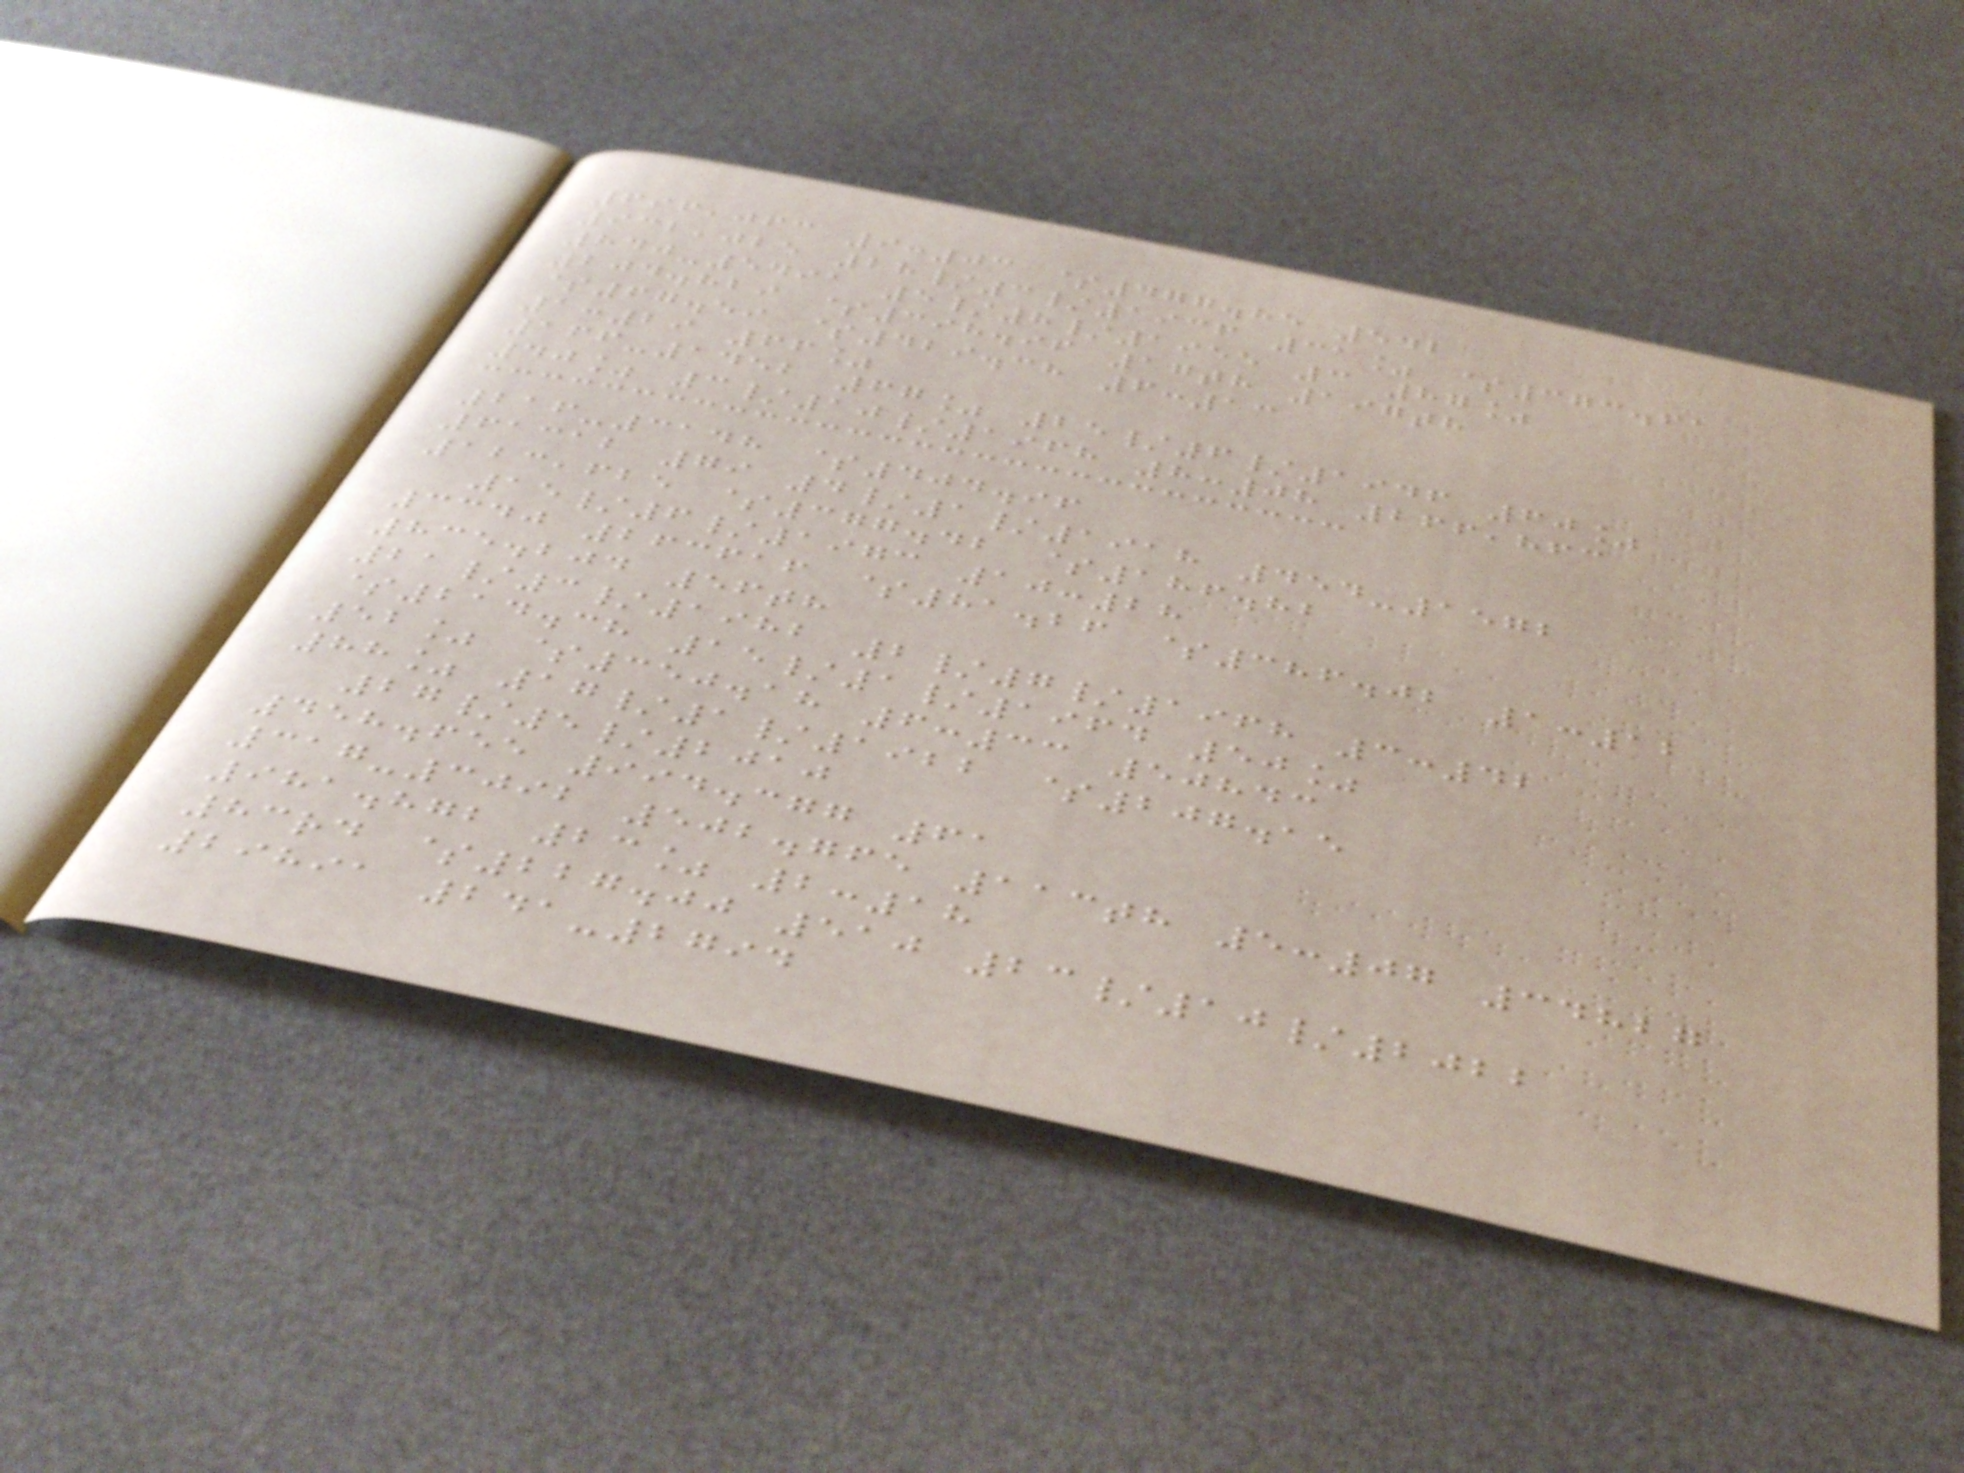696,063 9:03 $477.85 542
932,025 28/3/1936 31% $373.61
840-5491 5/8/1955 3 87%
204.829 $398.96 17th 197th
$67.59 $429.38 6:13
1:29 66%
166-1452 67% 25/6/1946 60%
40% 3/10/1968 8:08 266,863
216-3148 $404.96
61312 79 4/1/1918 454-1572
123,625 $377.42 $186.82
15/6/1973 10:28
3340 263616 $81.26 $386.02 1:12
835.204 56th
21/3/1982 2/7/1968 3:42
$214.38 15/1/1964 50%
52% $350.18 6:33 50843
88% 17/1/1922 $207.15
27/5/2010
458.655 994.377 61
317-3092 502.765 113th 5:07 34827
981.872 23% 2:18
83rd $227.00 510 23/10/2022
29891 241-2794
